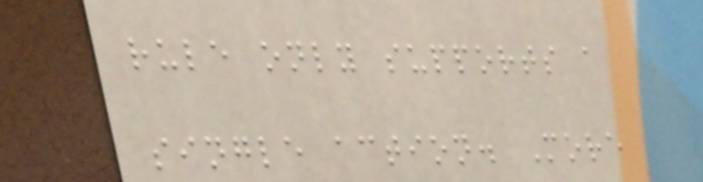rule only supports a
single action. More
